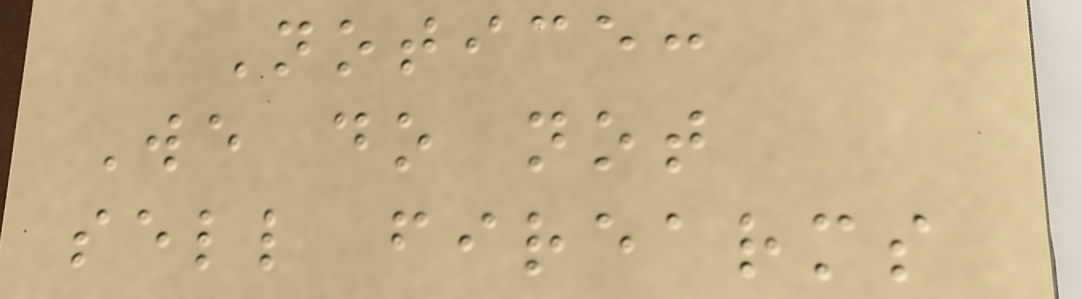Notice:
We do not
sell firearms
